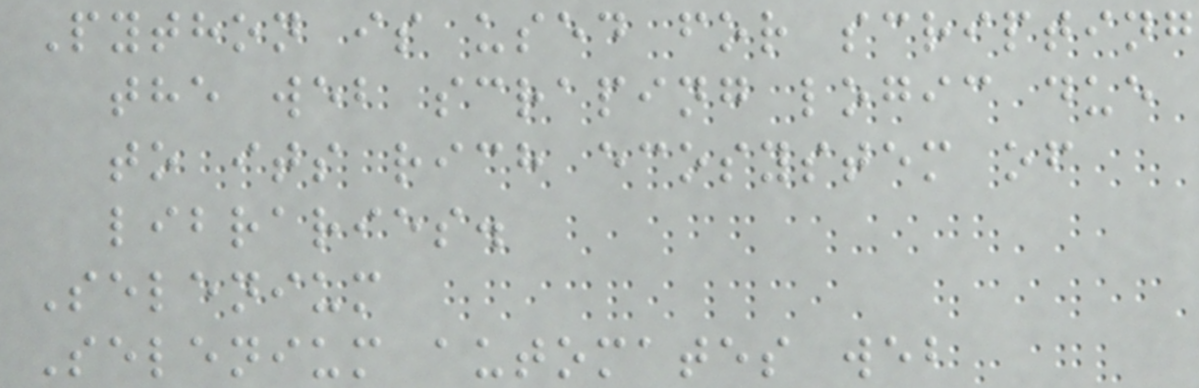Python is used for scripting
the web scraping logic due
to its rich ecosystem of
libraries.
Selenium
Selenium automates web
